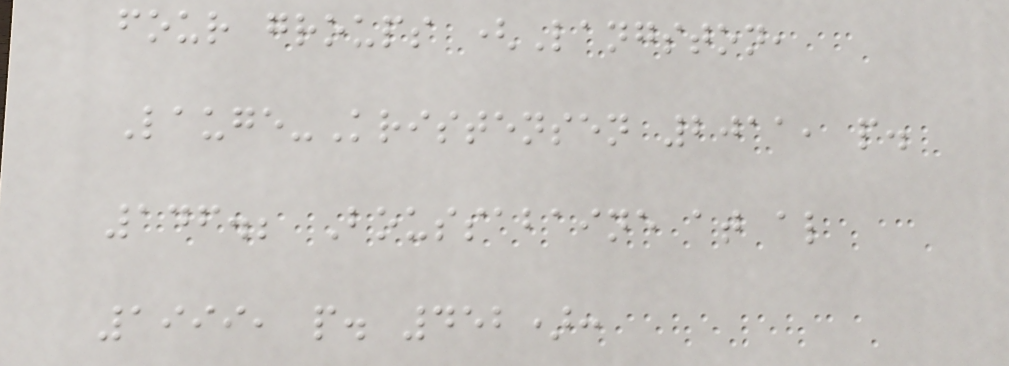four groups (Langston,
Lauge-Kristensen 2011, p.
146.; Boussabaine at al
1999, p. 452):
